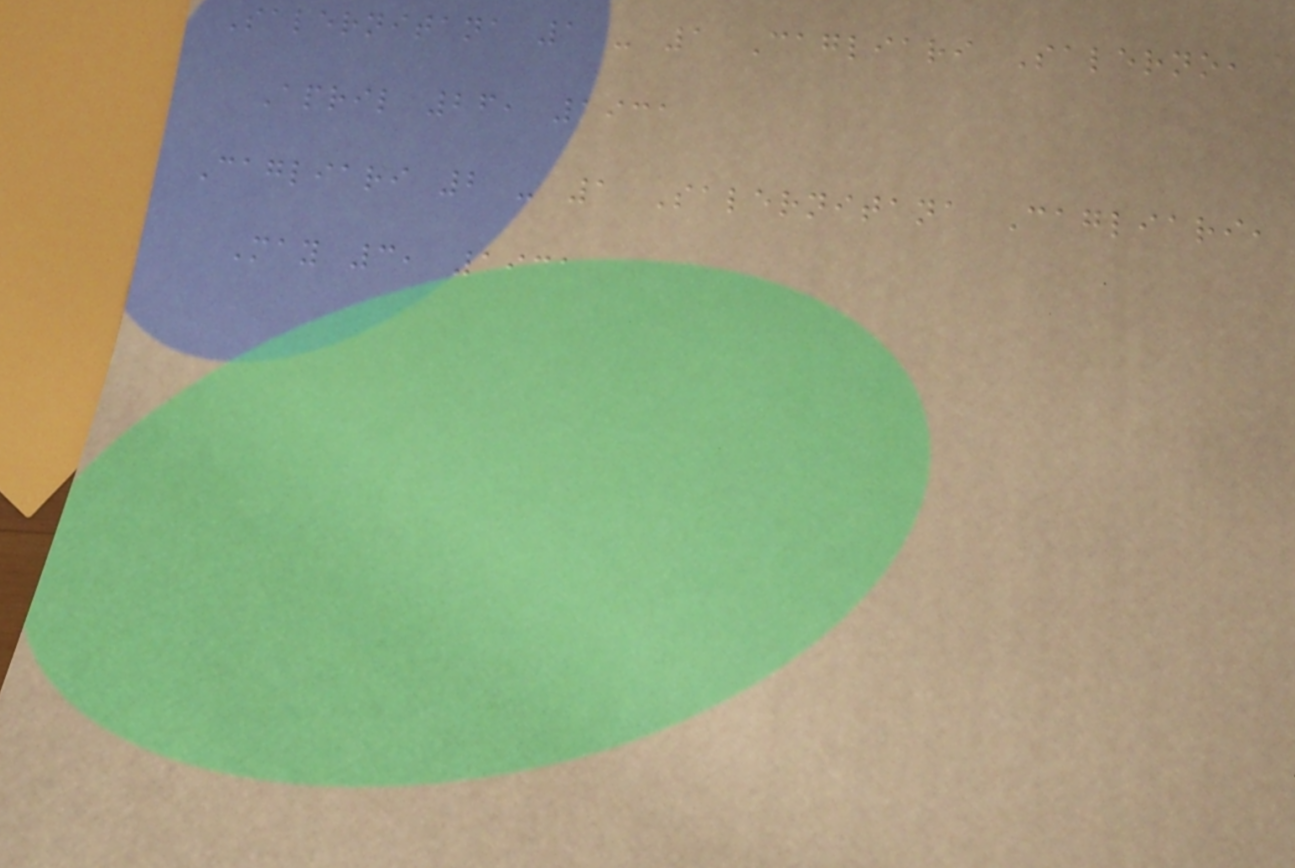Salernitana 1 - 1 Cagliari Salerno,
April 26, 1931
Cagliari 2 - 1 Salernitana Cagliari,
May 3, 1931
